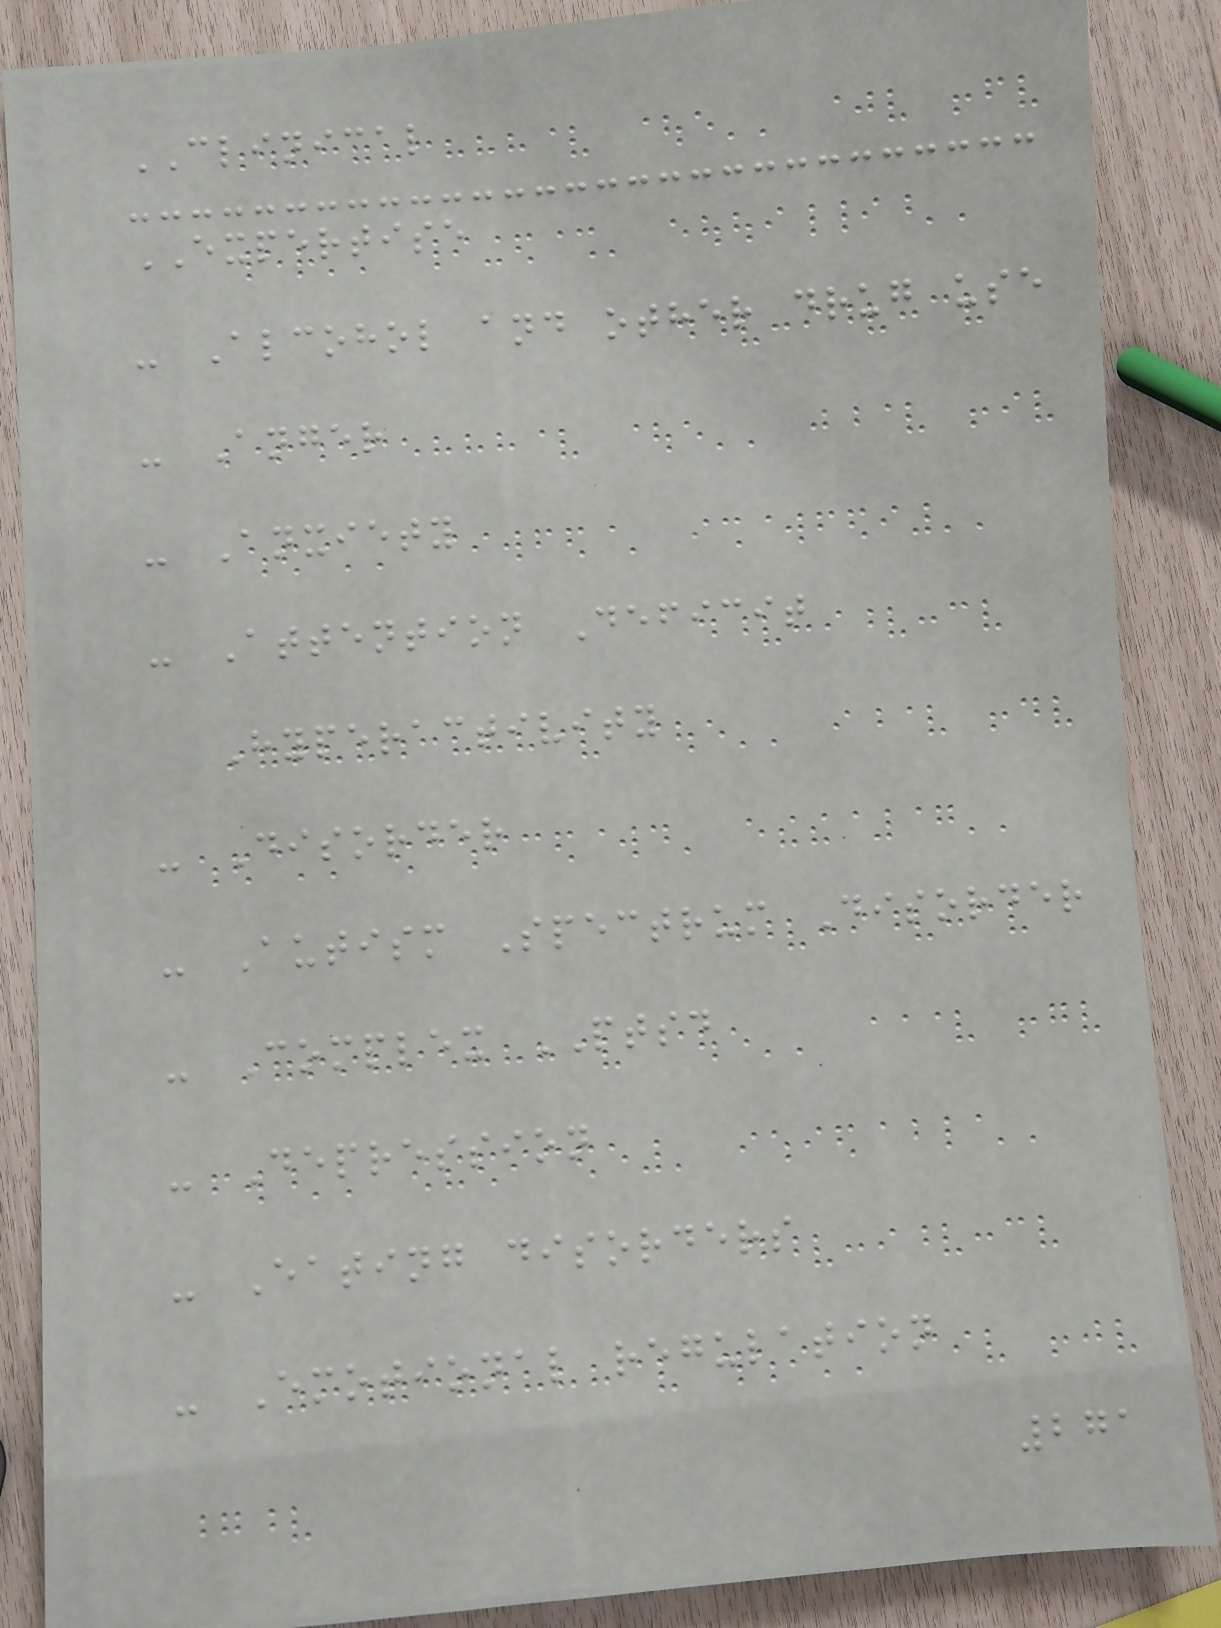CLINICAL
EXPERTISE
- Alcohol and other drug use
- Anger
- Anxiety
- Attention Deficit
Hyperactivity
- Disorder
- Autism Spectrum Disorder
- Complex PTSD
- Depression
- Eating disorders
- Emotional regulation
271
